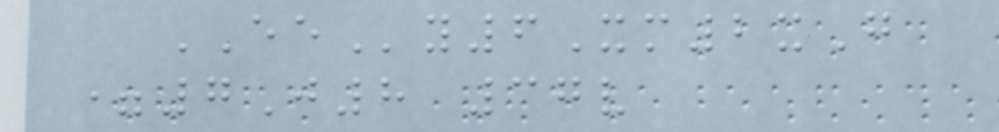EEy6Xm2xG
=7J8 37v
